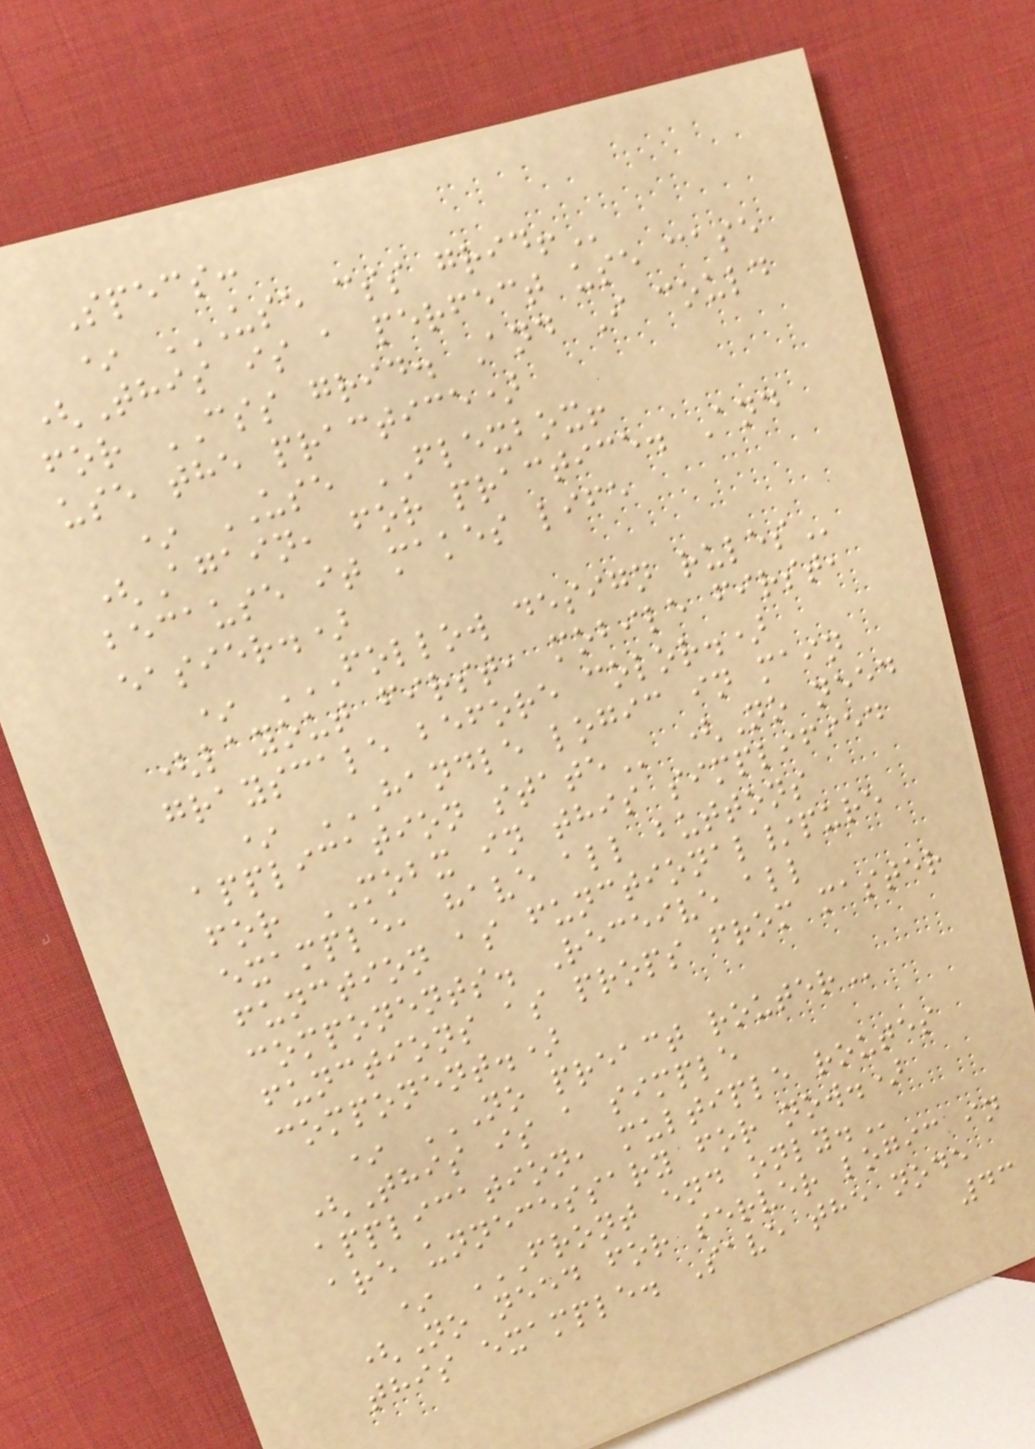Specs:
* USE CSS GRID!
(This is a perfect use case
for CSS grid. And I could
use the practice)
* USE FLEXBOX!
(Again, for practice. And
because it makes life
easier.)
* FOLLOW DESIGN RULES
(layout first, mobile first,
grayscale before color.)
* HANDLE LOGIC IN MAIN
APPLICATION STATE (No need
for MOBX in this simplified
example, have all buttons
function as functional/pure
components. Receive all
functions as props from master
component.)
* NO PREACT ROUTER
(This is a simple
application, multiple routes
are unnecessary for now.)
* FRONT END ONLY.
(No need for server logic in
this example. Save the node
43
